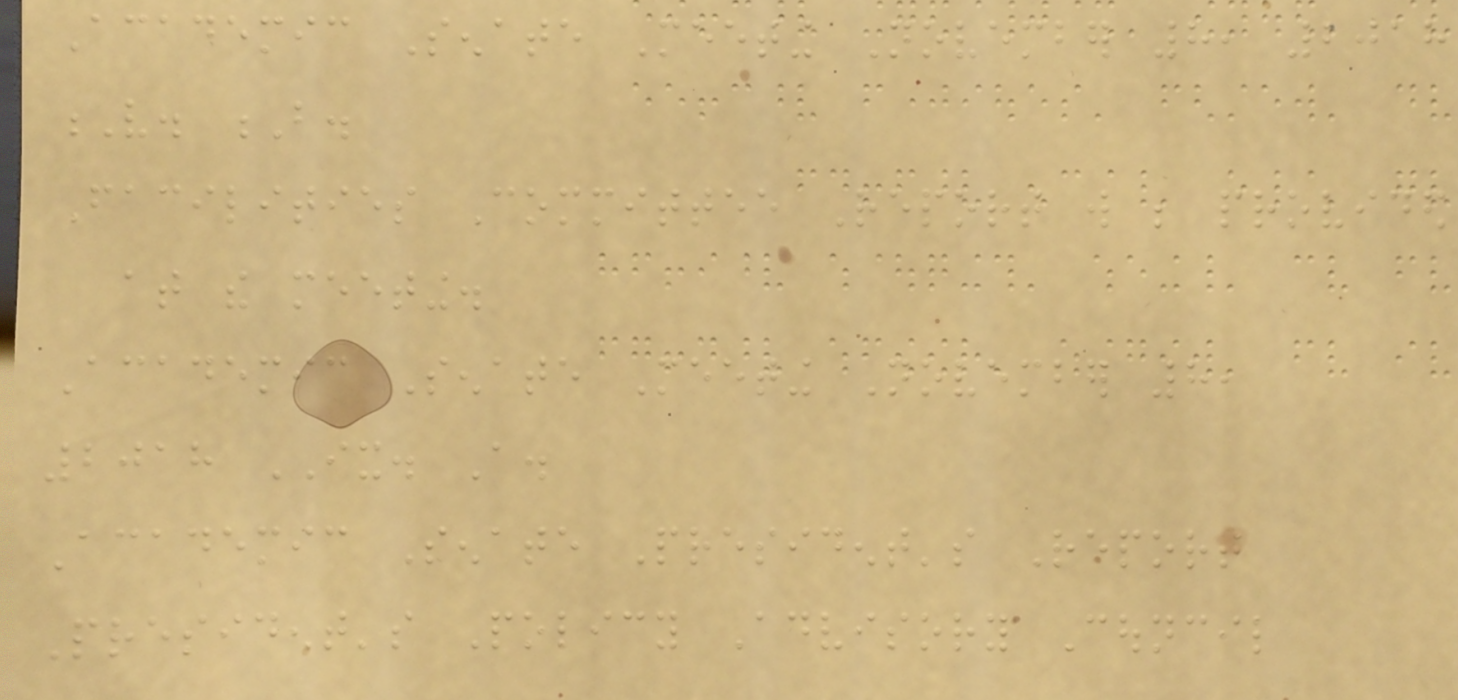Academic Senate Meeting November 8, 2018
V. B.
Facilities Committee Report will be provided
at the meeting.
Academic Senate Meeting November 8,
2018 IX. A.
Academic Senate President's Report
President's Policy Advisory Council
